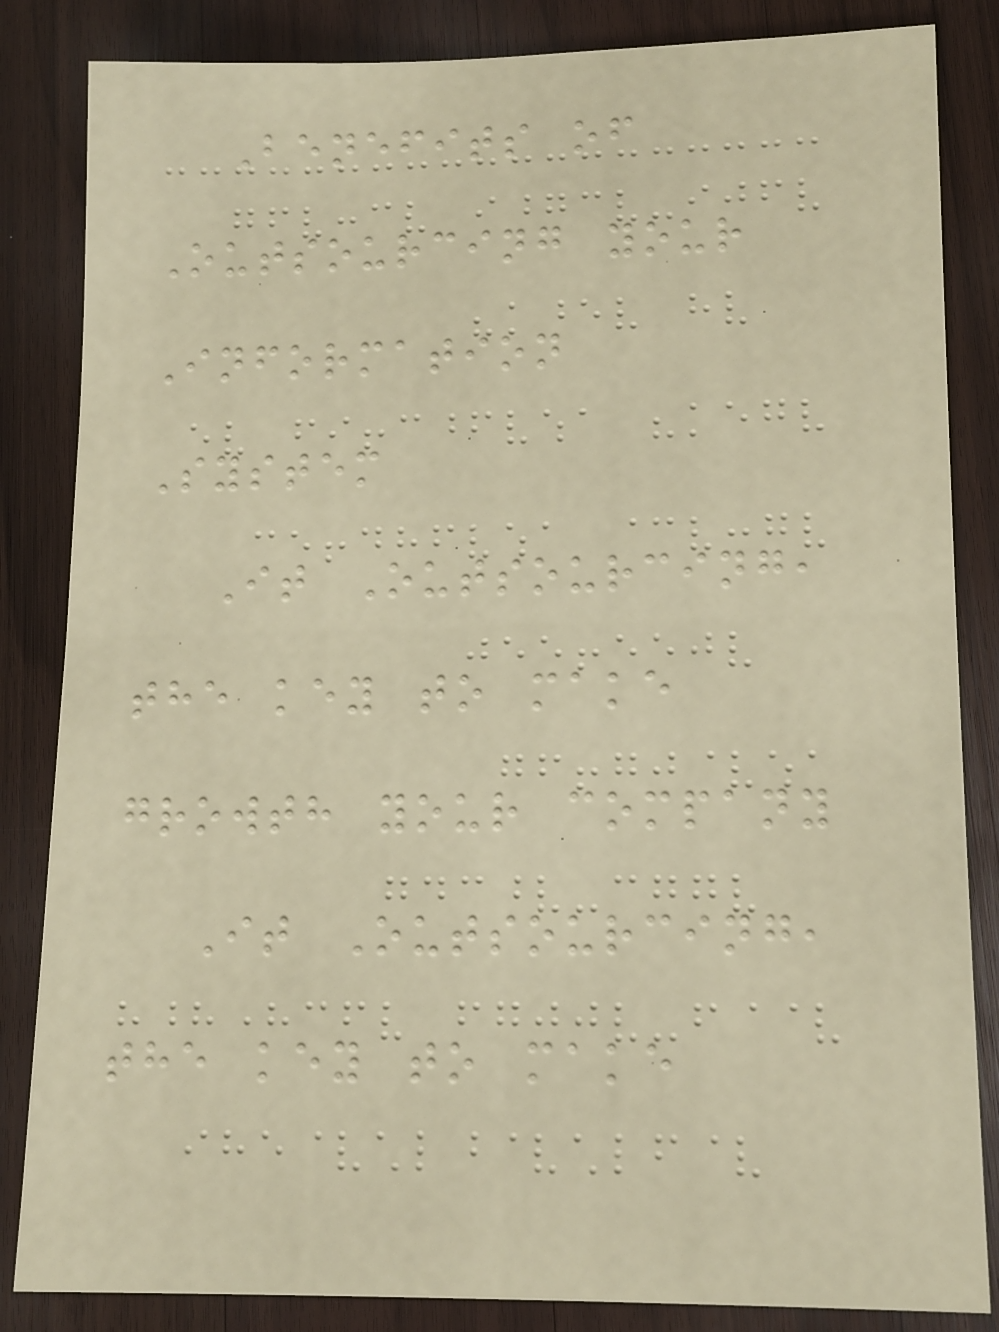Benefits of
Outsourcing your
Information
System
It Outsourcing,
the key to make
growth your company
It Outsourcing,
the key to make
